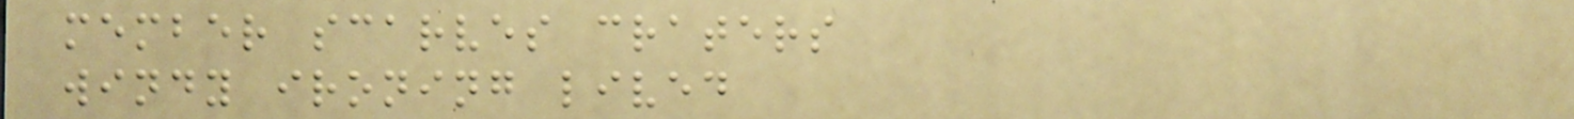member scarves craters
windy ironing lived
